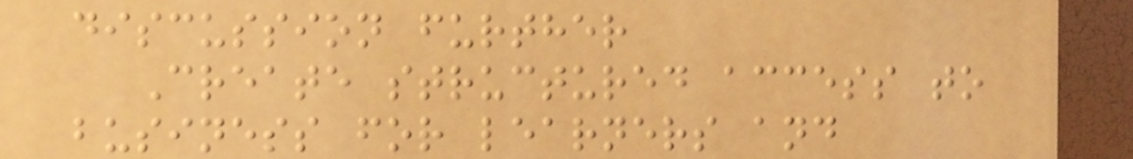discussion further
Create structured access to
business for learners and
